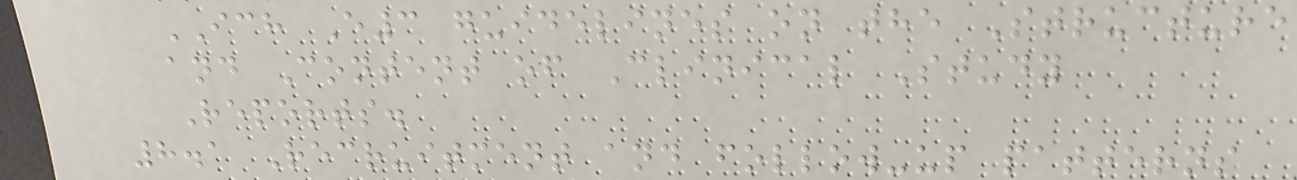ICH E3 guidelines on the Structure
and Content of Clinical Study
Reports.
8.1 Recruitment and follow-up patterns
